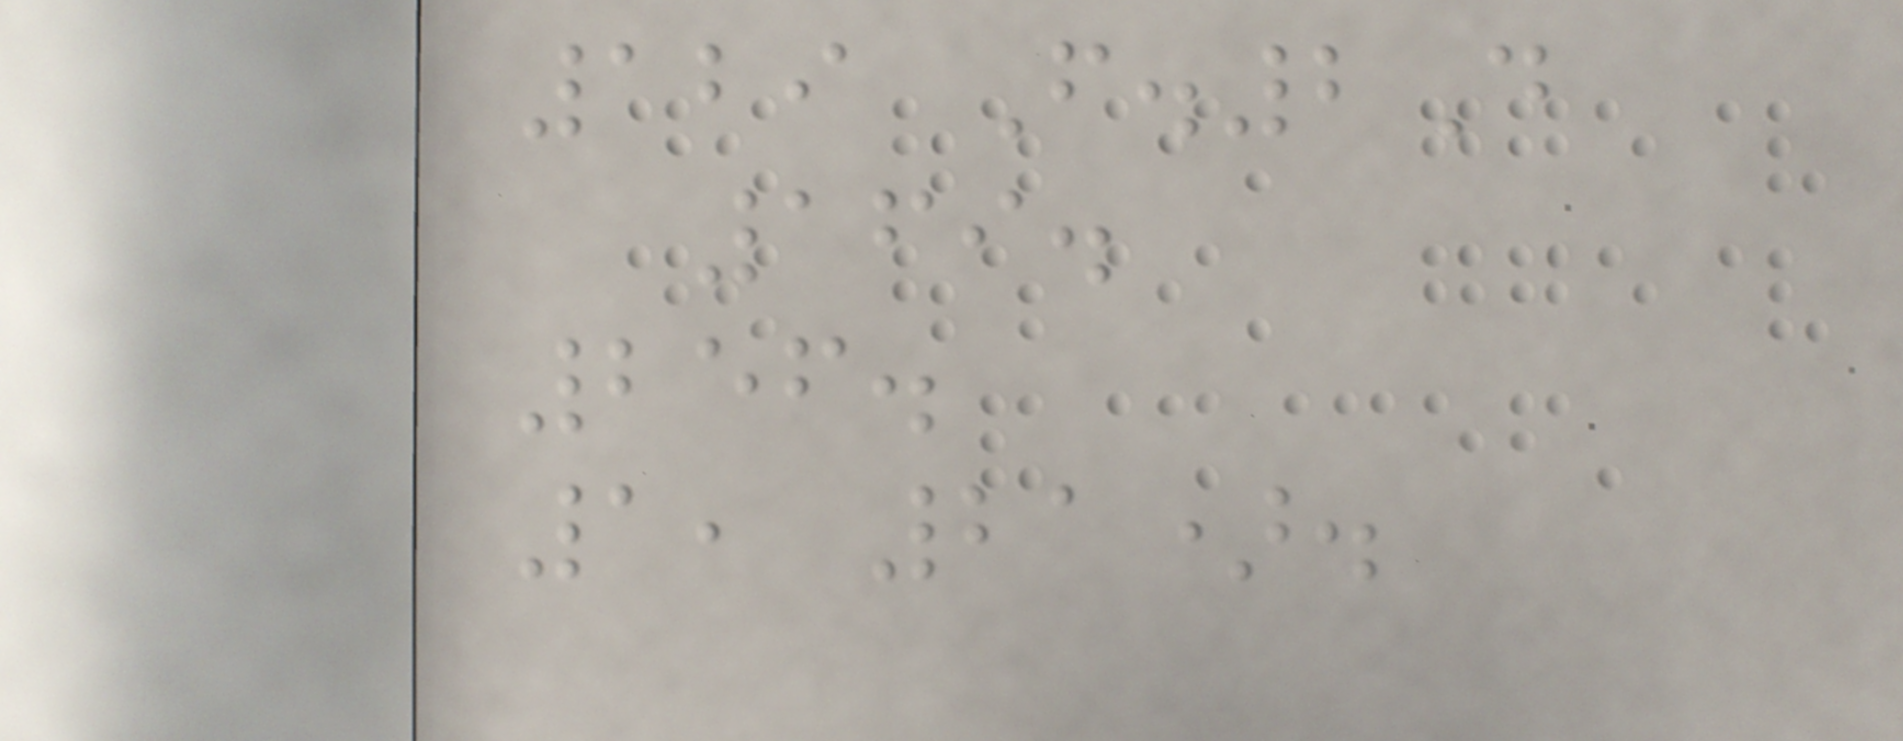129 F.2D
169.
256.
1, 21).
